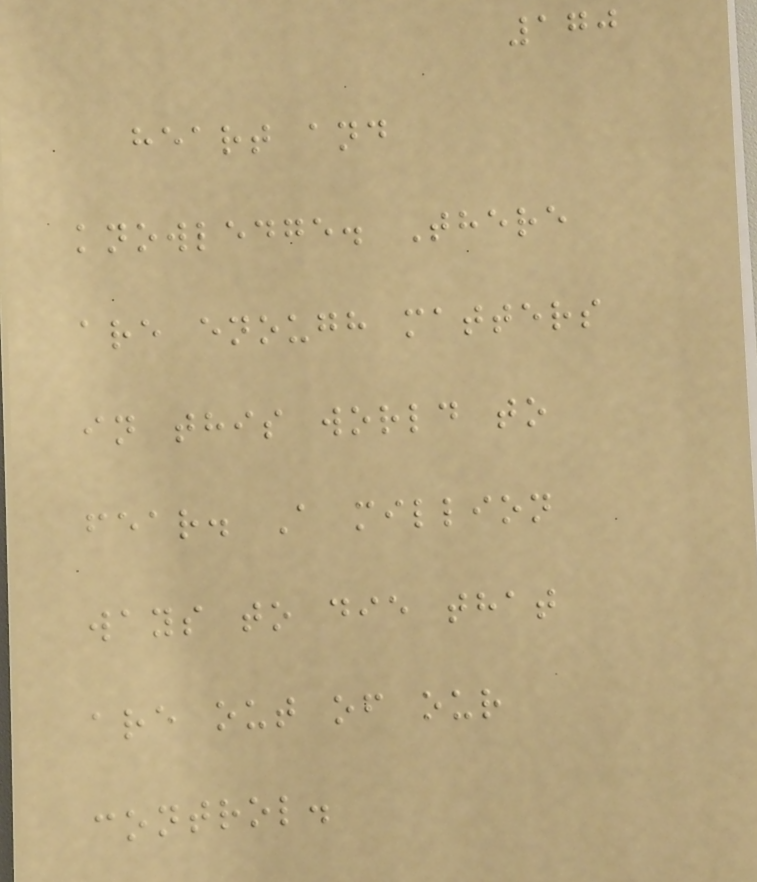170
heart and
knowledge. There
are enough matters
in this world to
fear. A million
ways to die that
are out of our
control.
